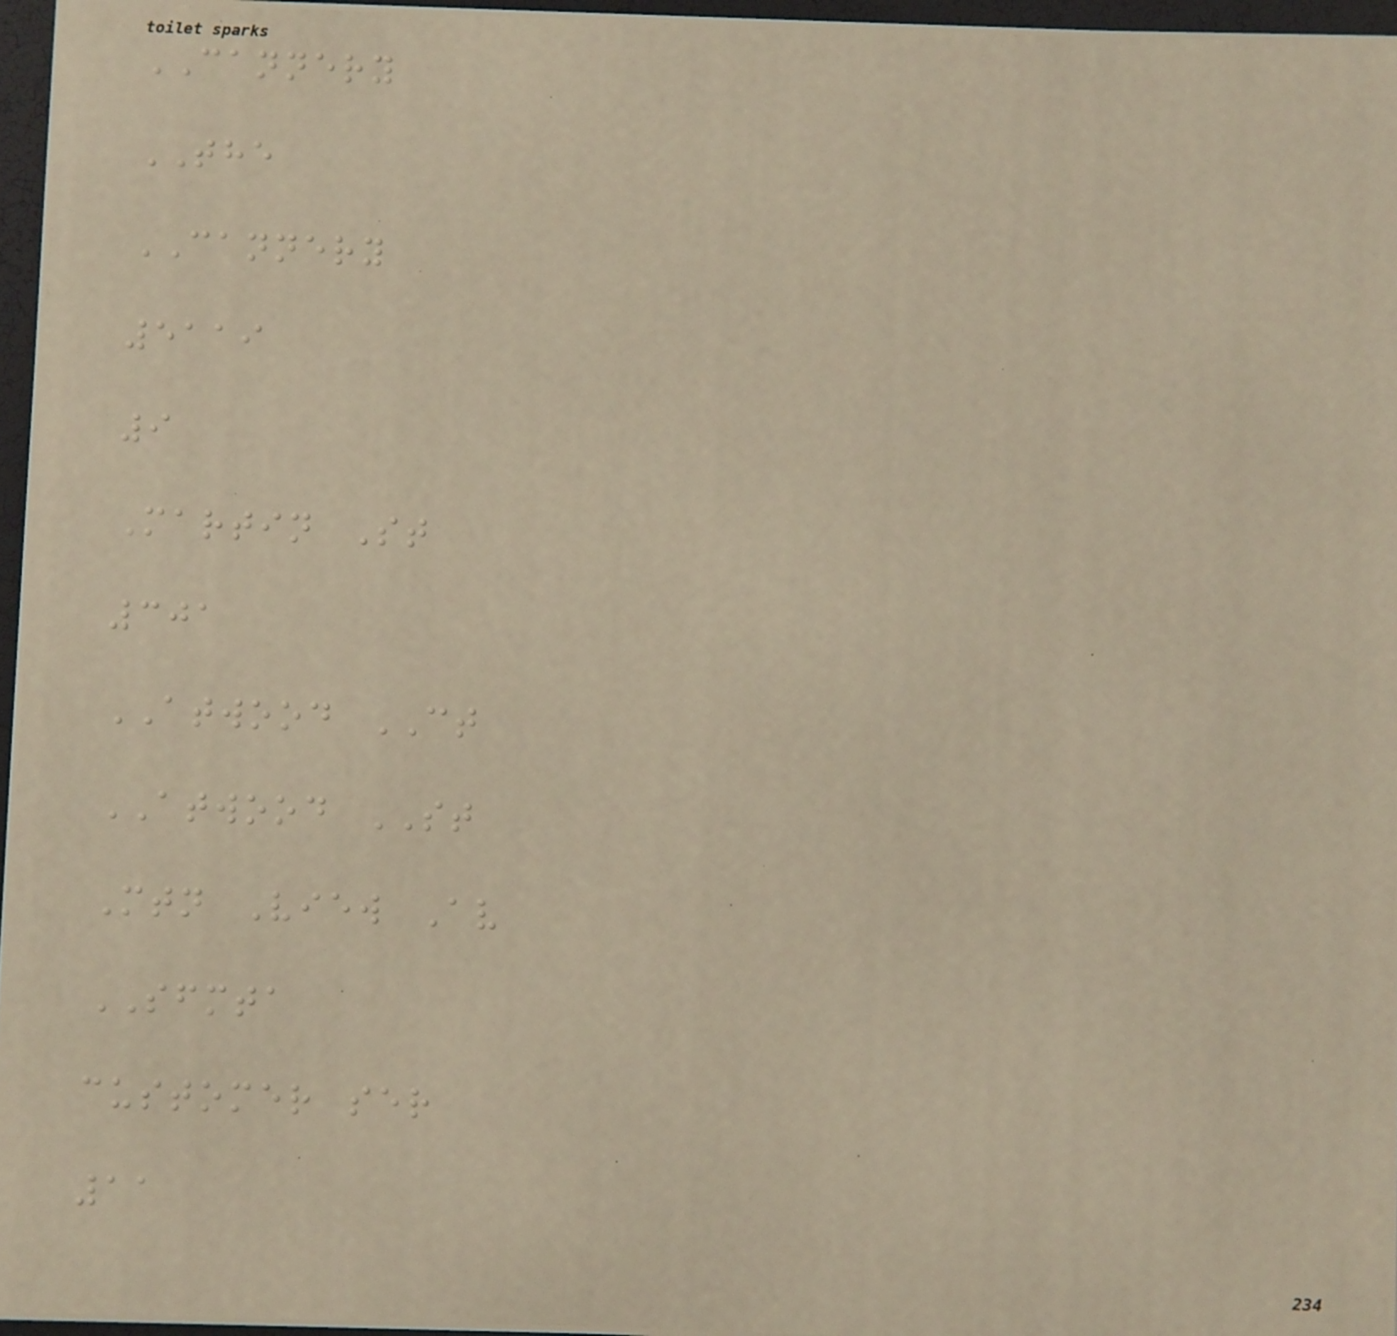CANNERY
THE
CANNERY
5119
9
Martin St
301
ATWOOD CT
ATWOOD ST
Mtn View Av
SFMTA
customer ser
11
